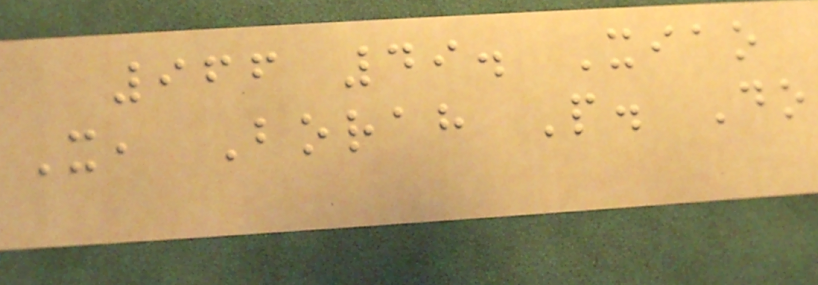966 49. Xiao
X, Borah P. Do
